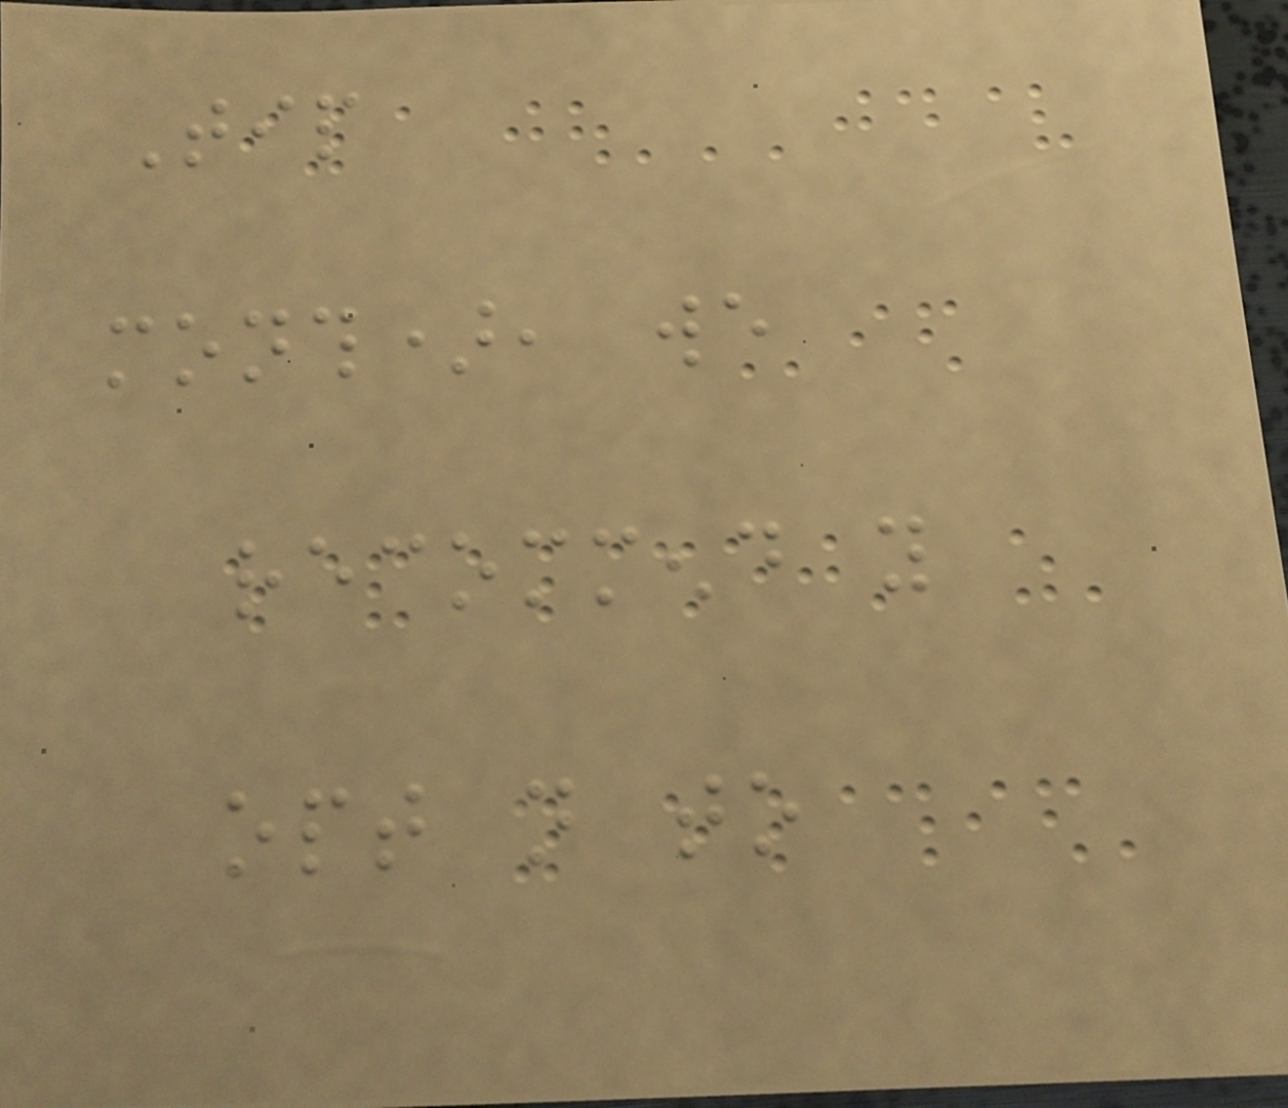Tip
month), we
recommend you
opt not to
